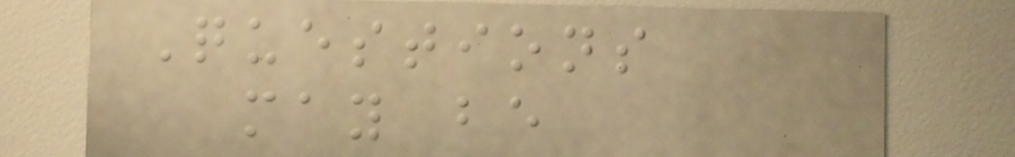Questions
may be
